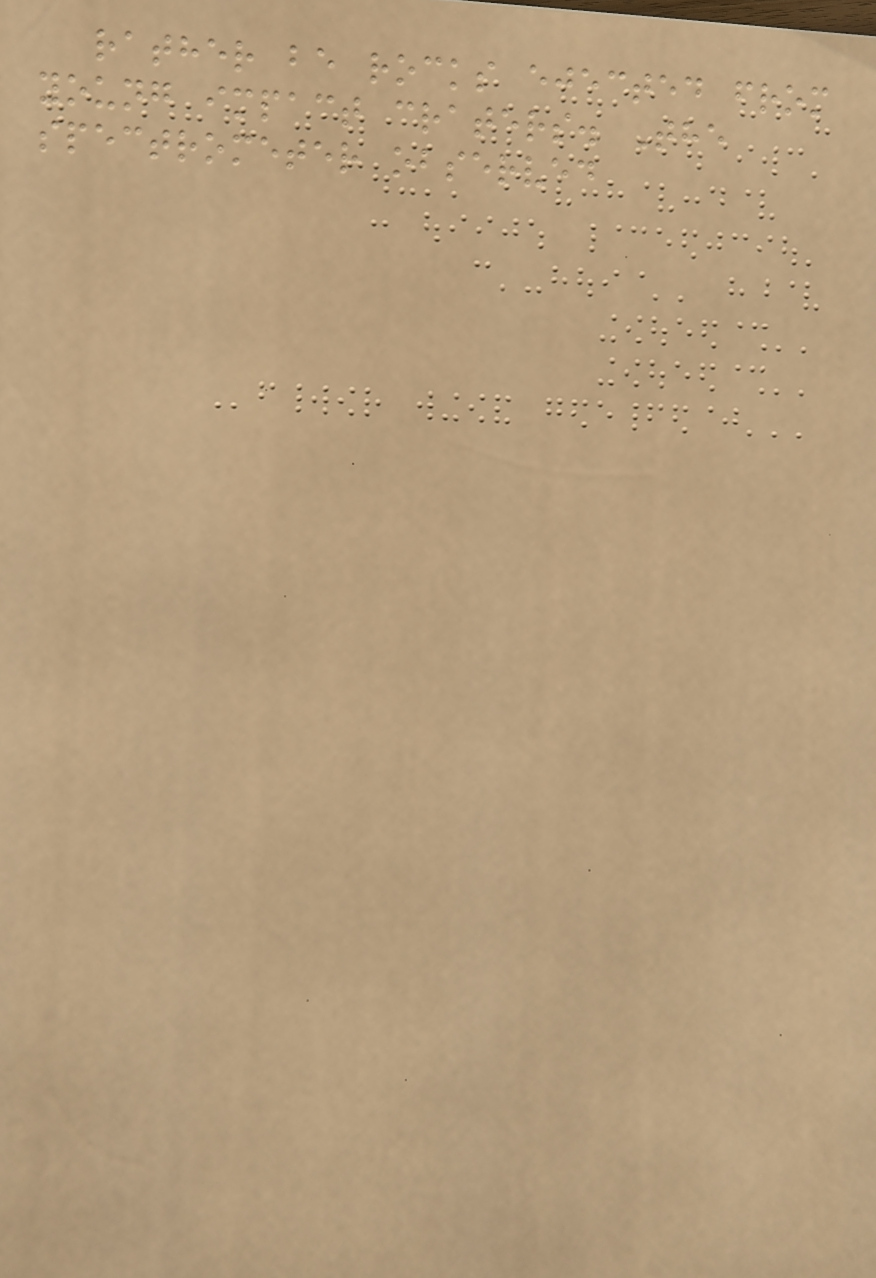rather be rocks ejected from
young impact craters. The
spectrometer observed
